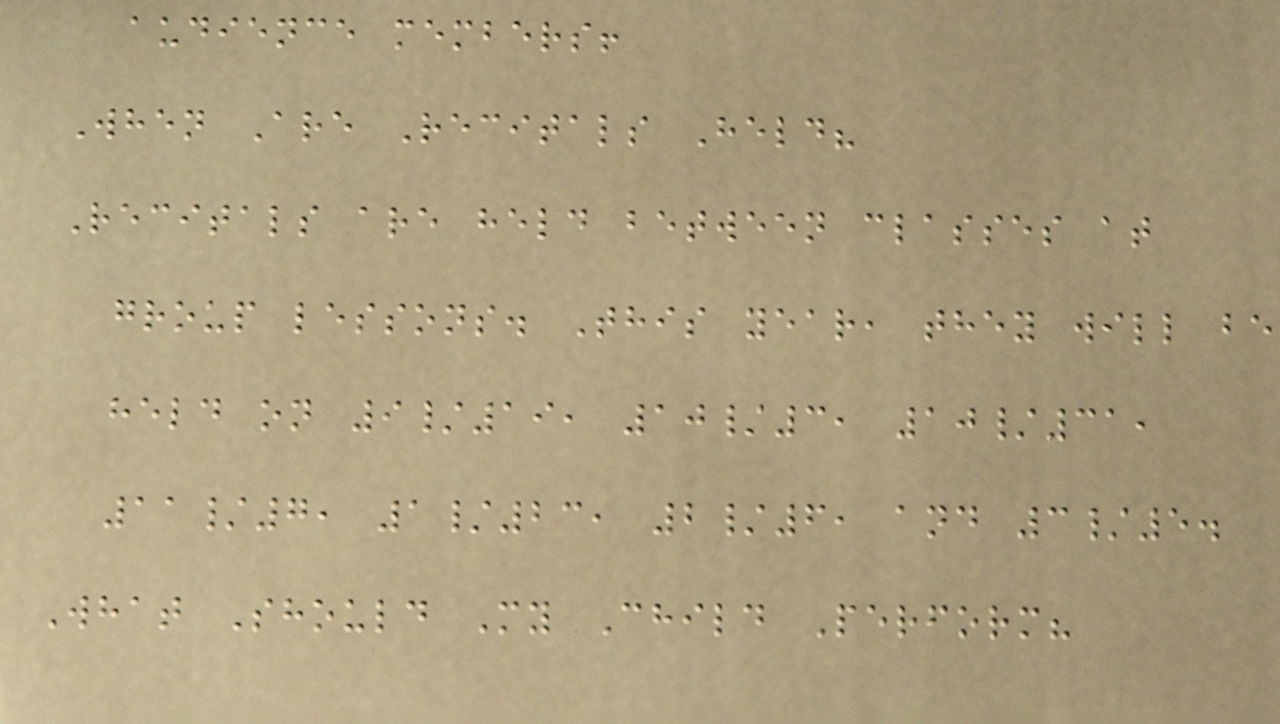audience members!
When Are Recitals Held?
Recitals are held between classes at
group lessons. This year, they will be
held on 9/19, 10/3, 10/31,
11/7, 1/23, 2/6, and 3/5.
What Should My Child Perform?
